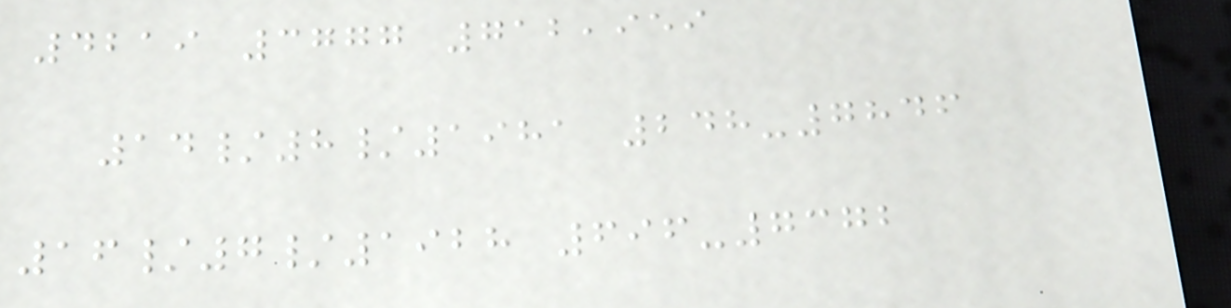4219 3777 712,959
14/8/1981 248-7846
16/7/1928 696-7372
